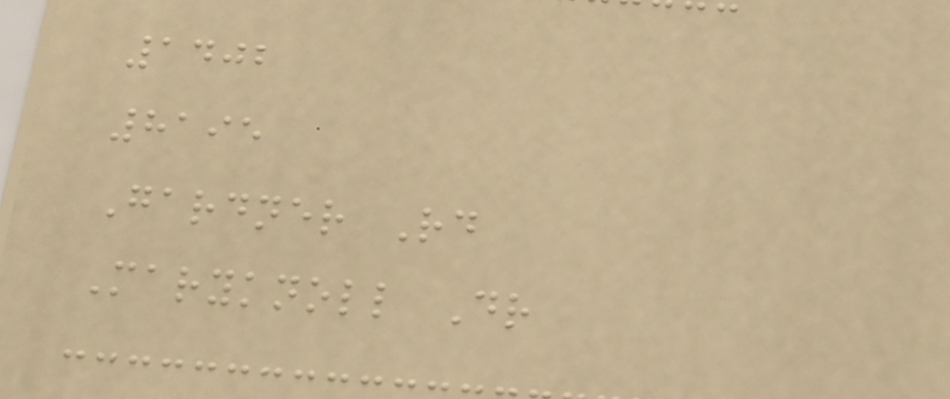1402
8195
Gardner Rd
Maryknoll Dr
